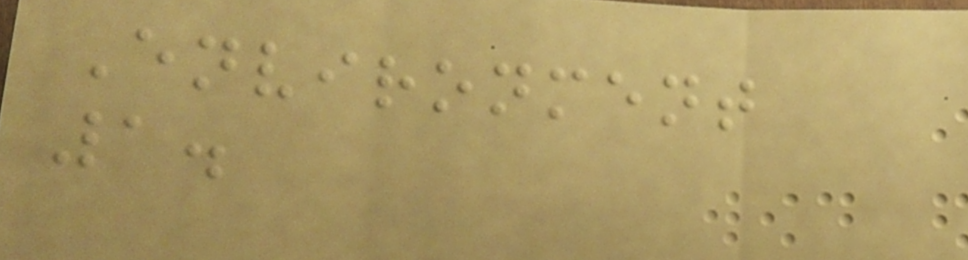Environment
1.
